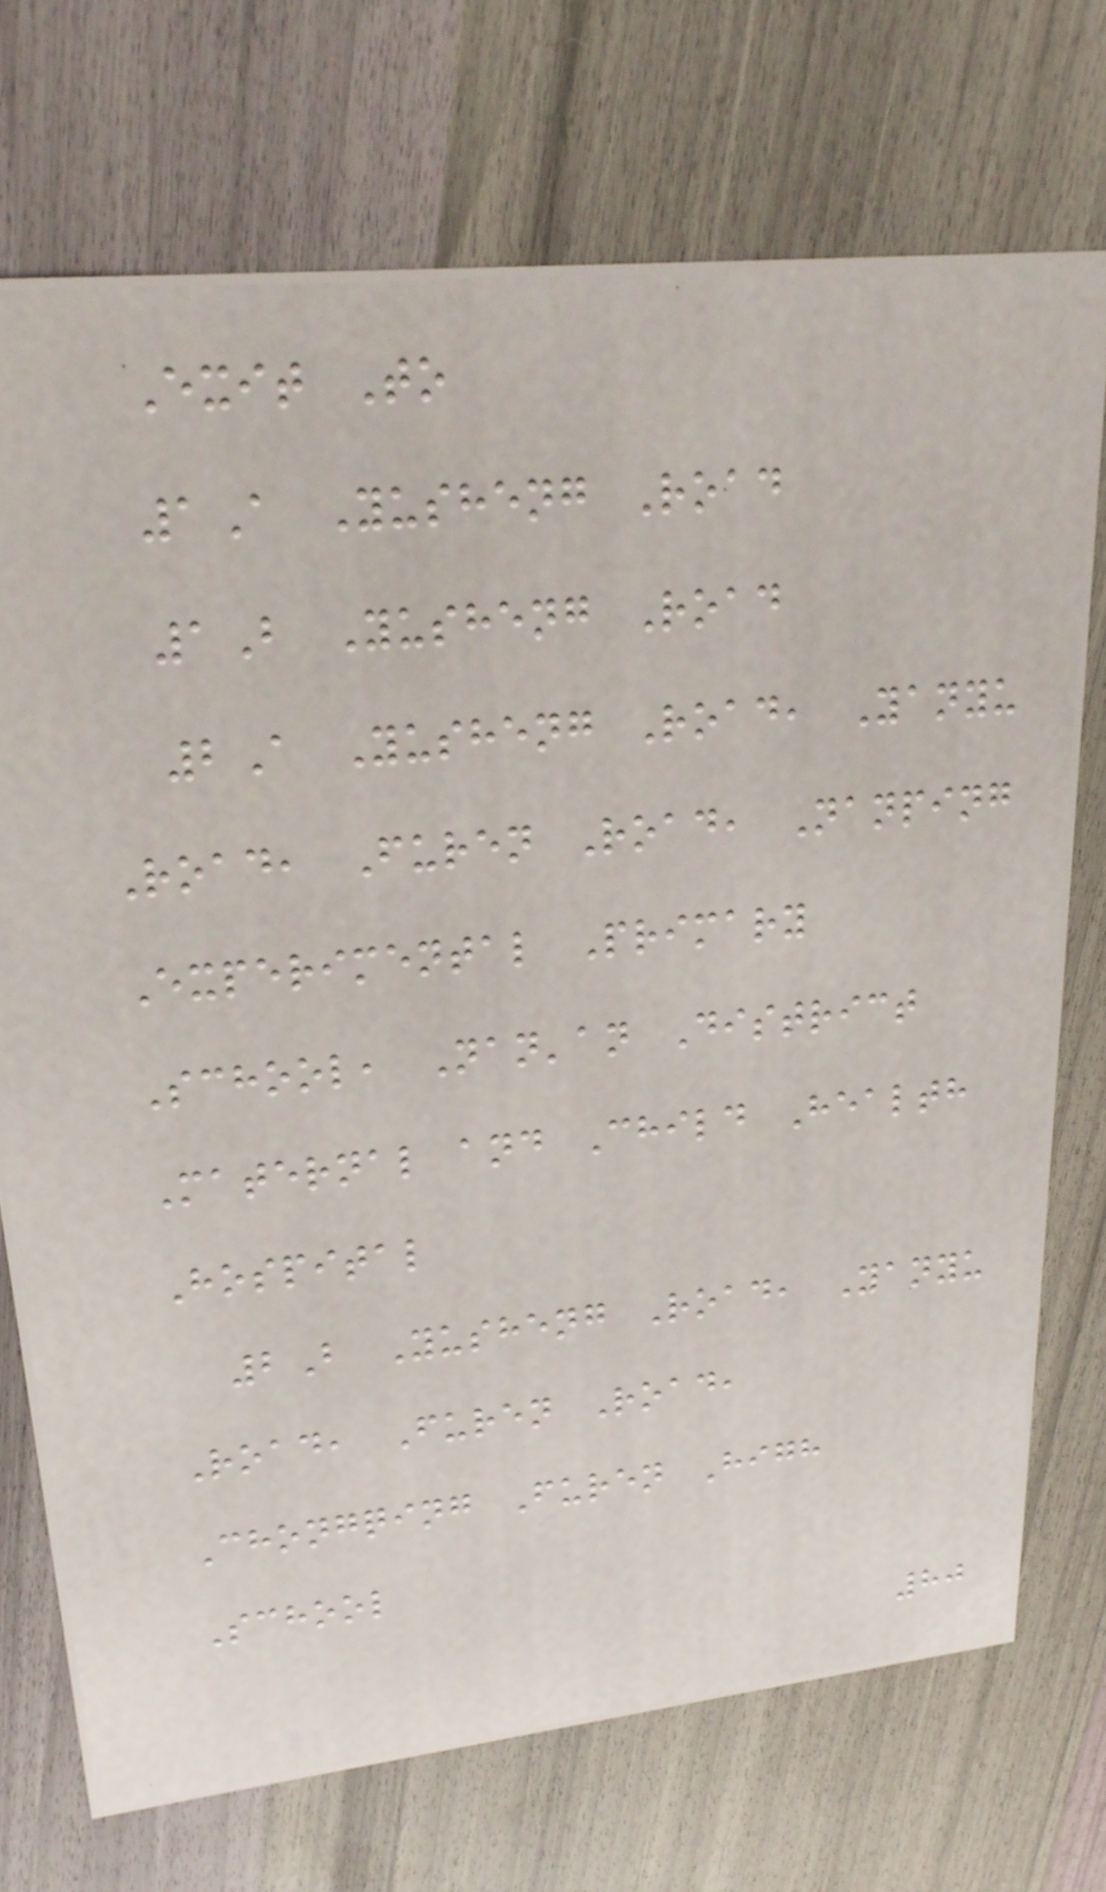Exit To
1A Yusheng Road
1B Yusheng Road
2A Yusheng Road, Yanyu
Road, Furen Road, Nanping
Experimental Primary
School, Nan'an District
Maternal and Child Health
Hospital
2B Yusheng Road, Yanyu
Road, Furen Road,
Chongqing Furen High
School
80
